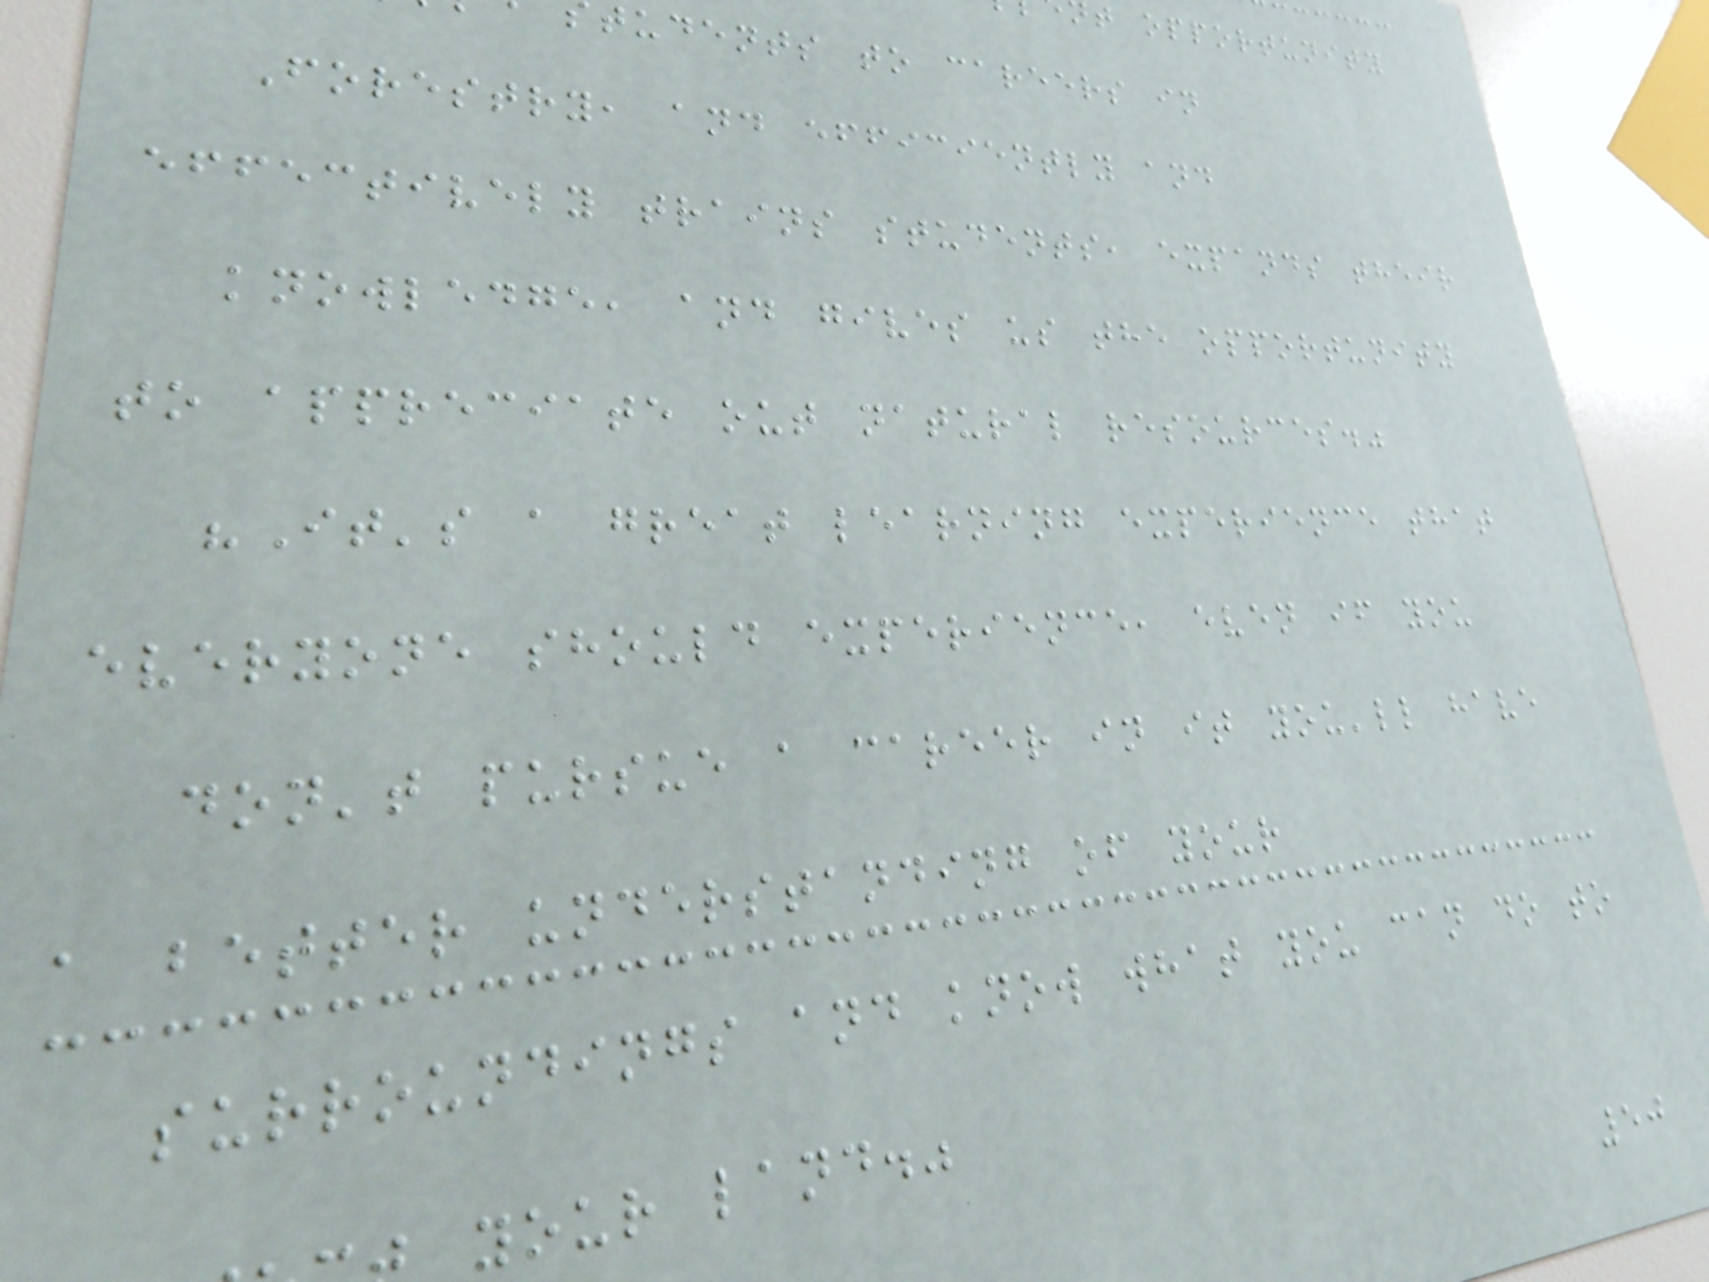t opportunity
tudents to careers in
Forestry, and efficiently and
effectively trains students, expands their
knowledge, and gives us the opportunity
to appreciate out natural resources."
"It's a great learning experience that
everyone should experience, even if you
don't pursue a career in it you'll have
a better understanding of your
surroundings and know what you can do to
your land."
50
